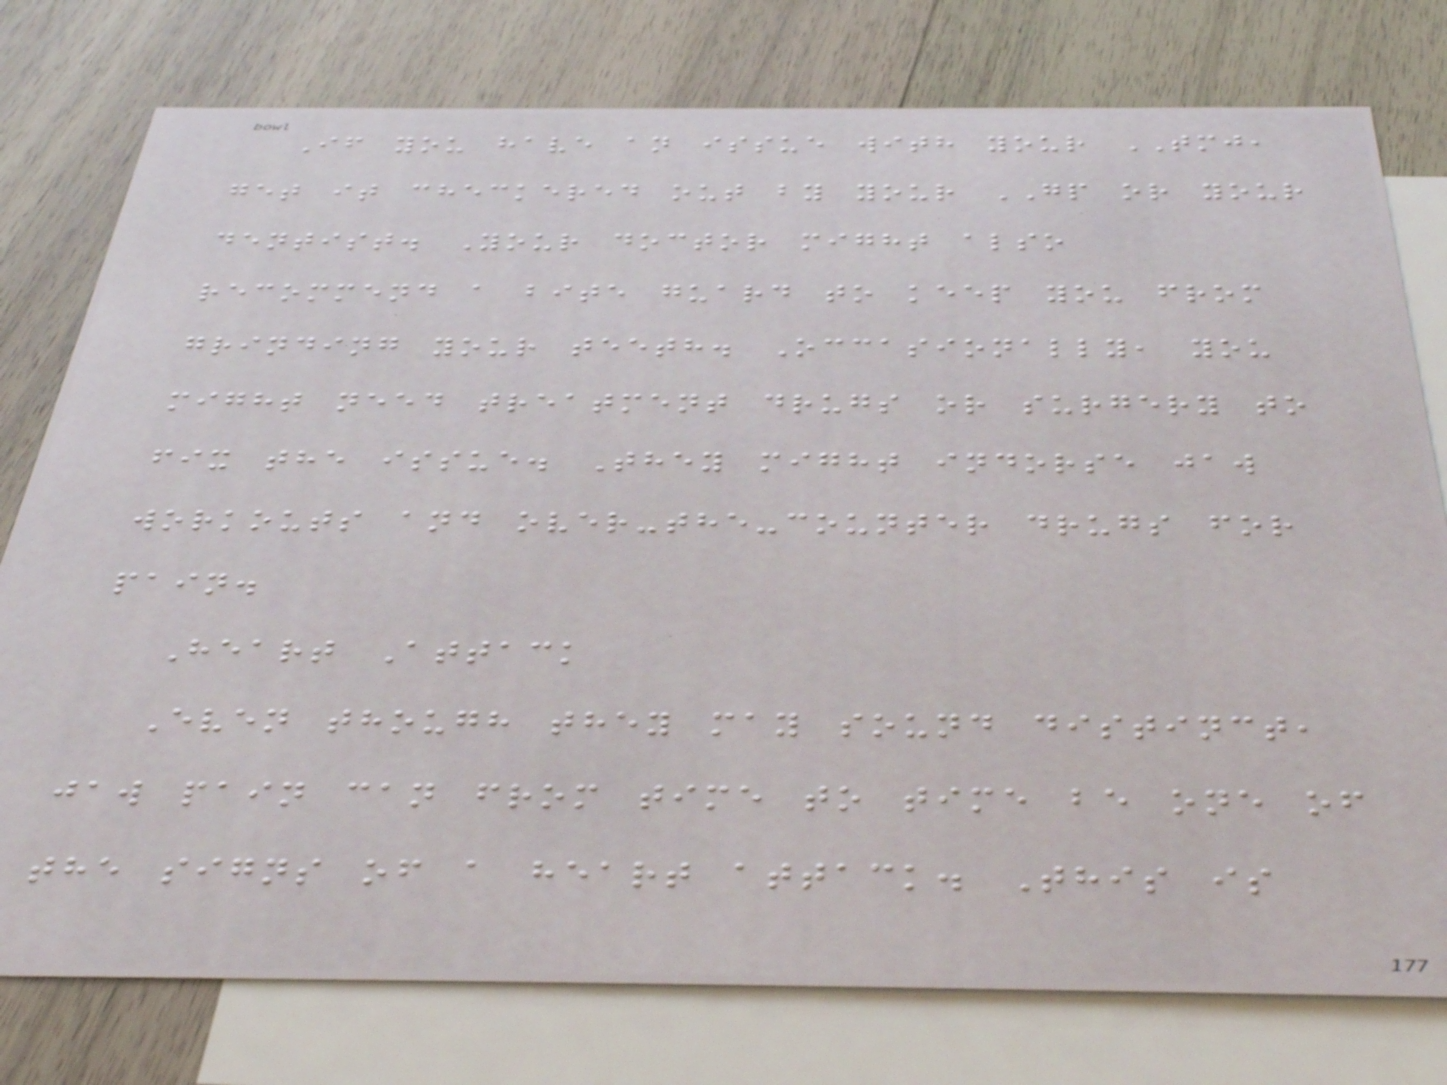If you have an issue with your TMJ,
get it checkered out by your GP or your
dentist. Your doctor might also
recommend a bite guard to keep you from
grinding your teeth. Occasionally, you
might need treatment drugs or surgery to
fix the issue. They might indorse jaw
workouts and over-the-counter drugs for
pain.
Heart Attack
Even though they may sound distinct,
jaw pain can from time to time be one of
the signs of a heart attack. This is
